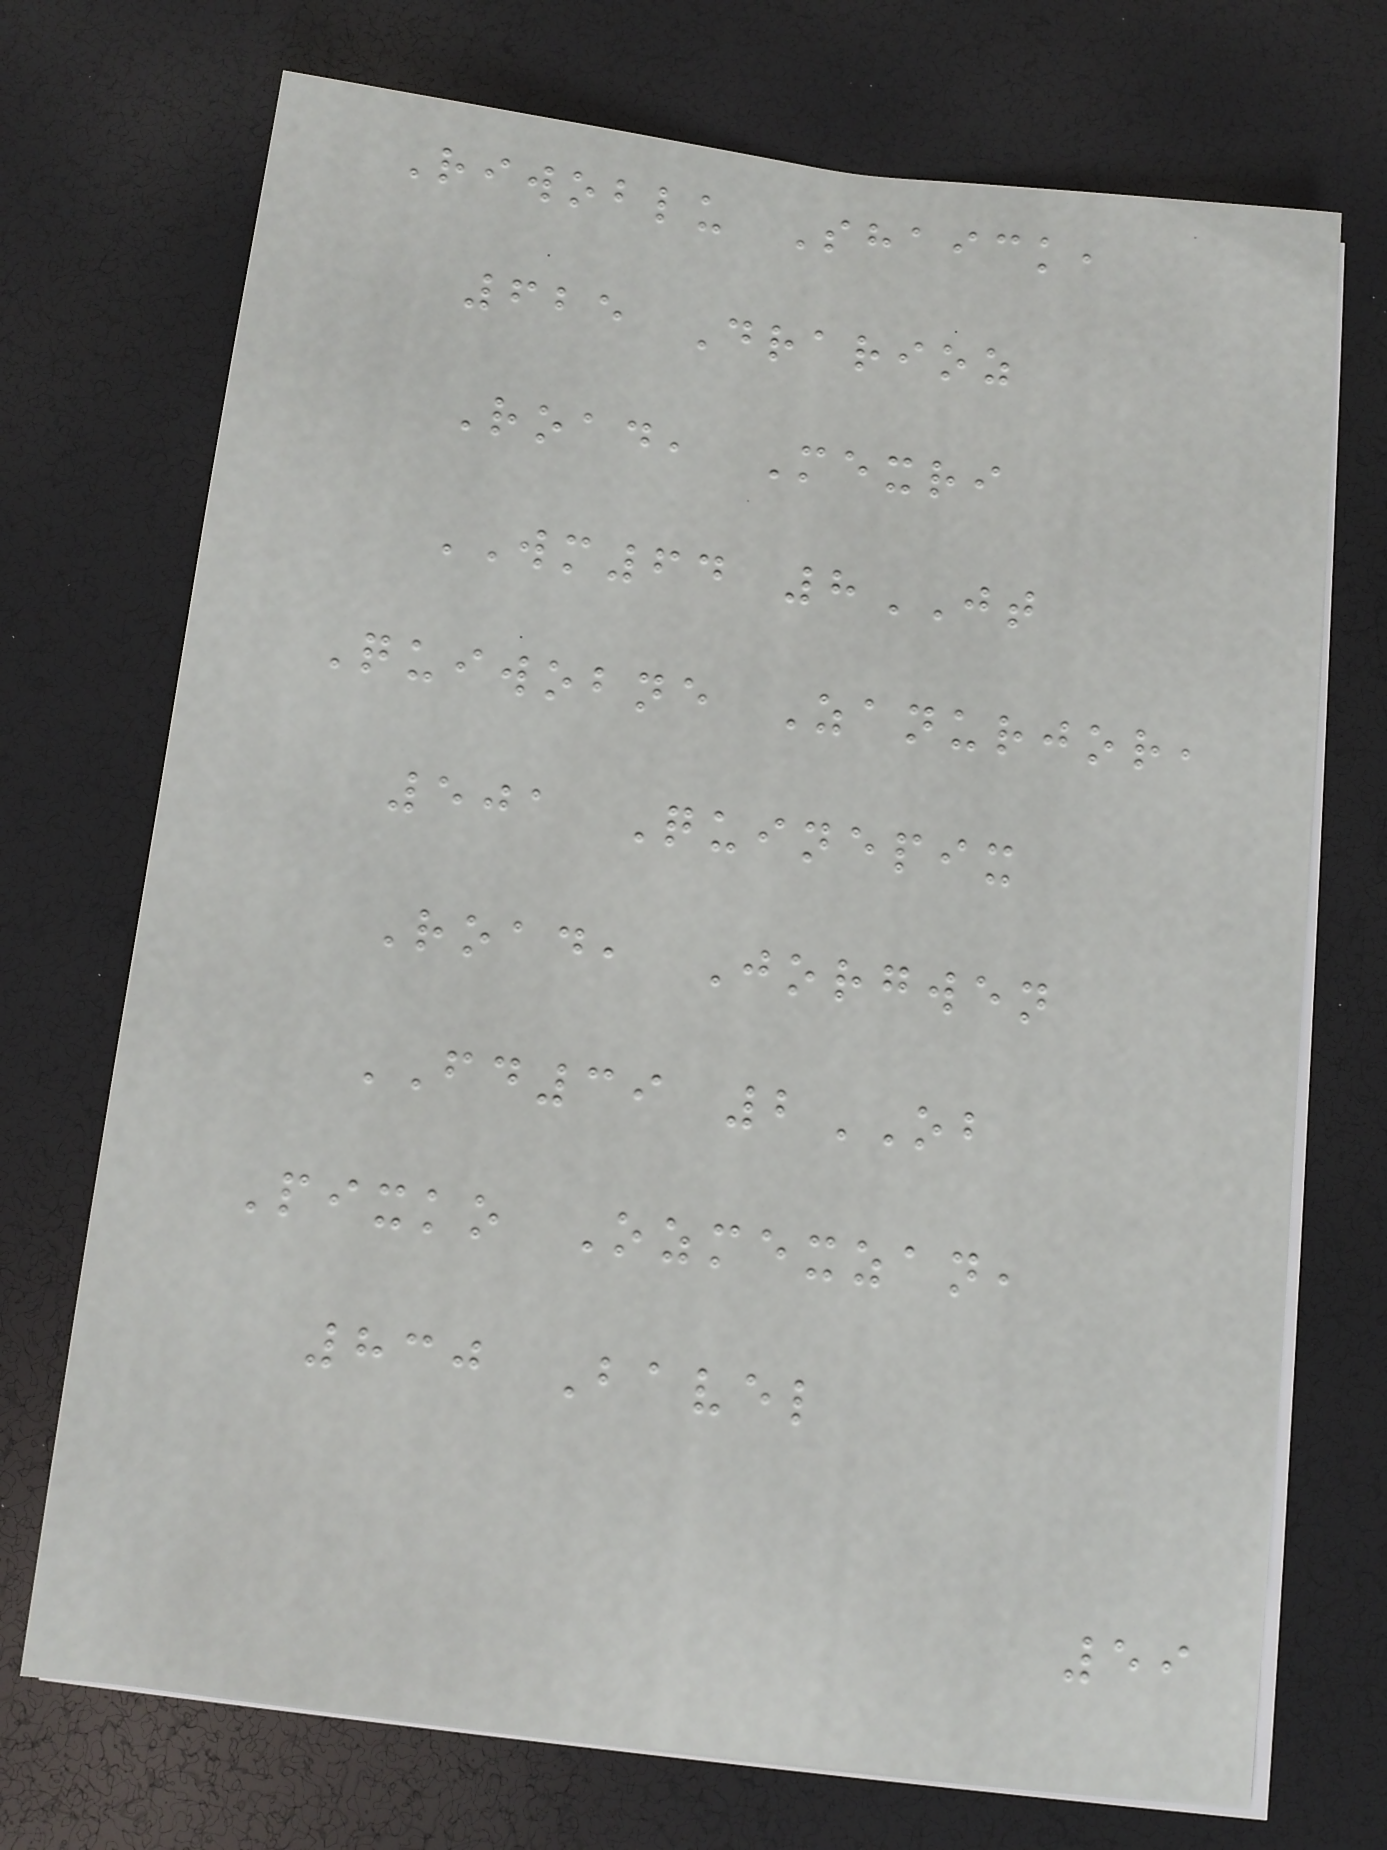Riwoblu Shaick,
625 Drarioz
Road, Mexri
WM64 8JT
Quiwobne Zanurjor,
501 Quinepix
Road, Jorgwen
FD39 2OB
Pixko Ozmexzan,
830 Bavel
59
